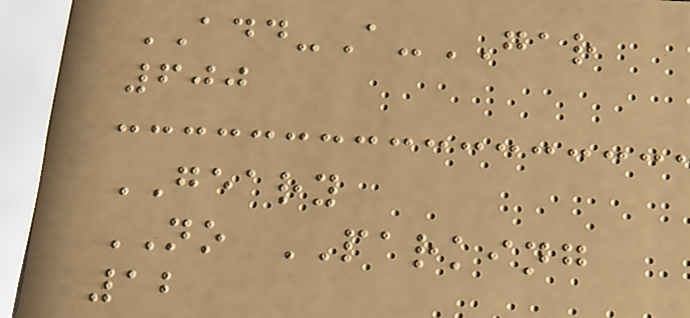ADD-A-GAR
600
GEARY
NO PARKING
12
